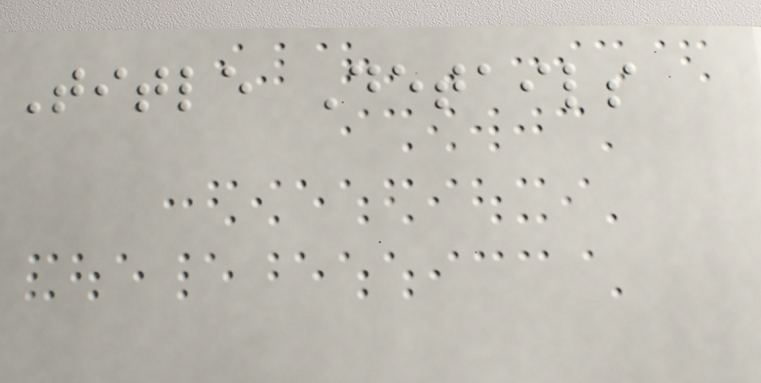Title Details
